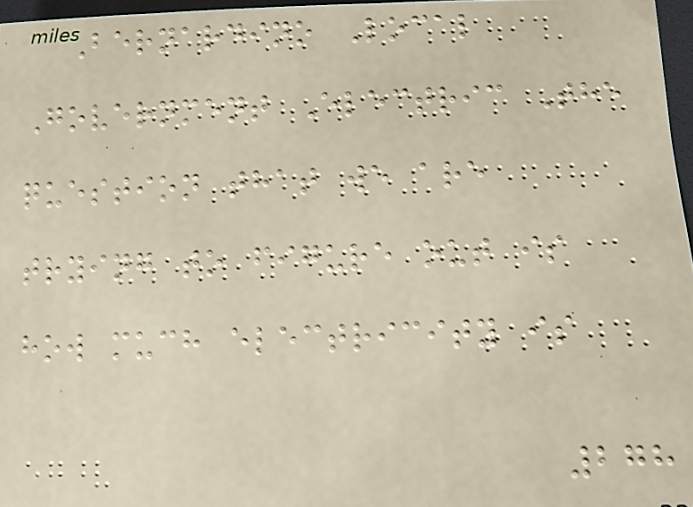Bernardino Local
Government Electric The
question that we are
trying to figure out is
how much electricity is
278
